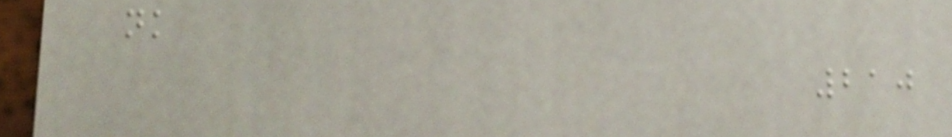nk
210
